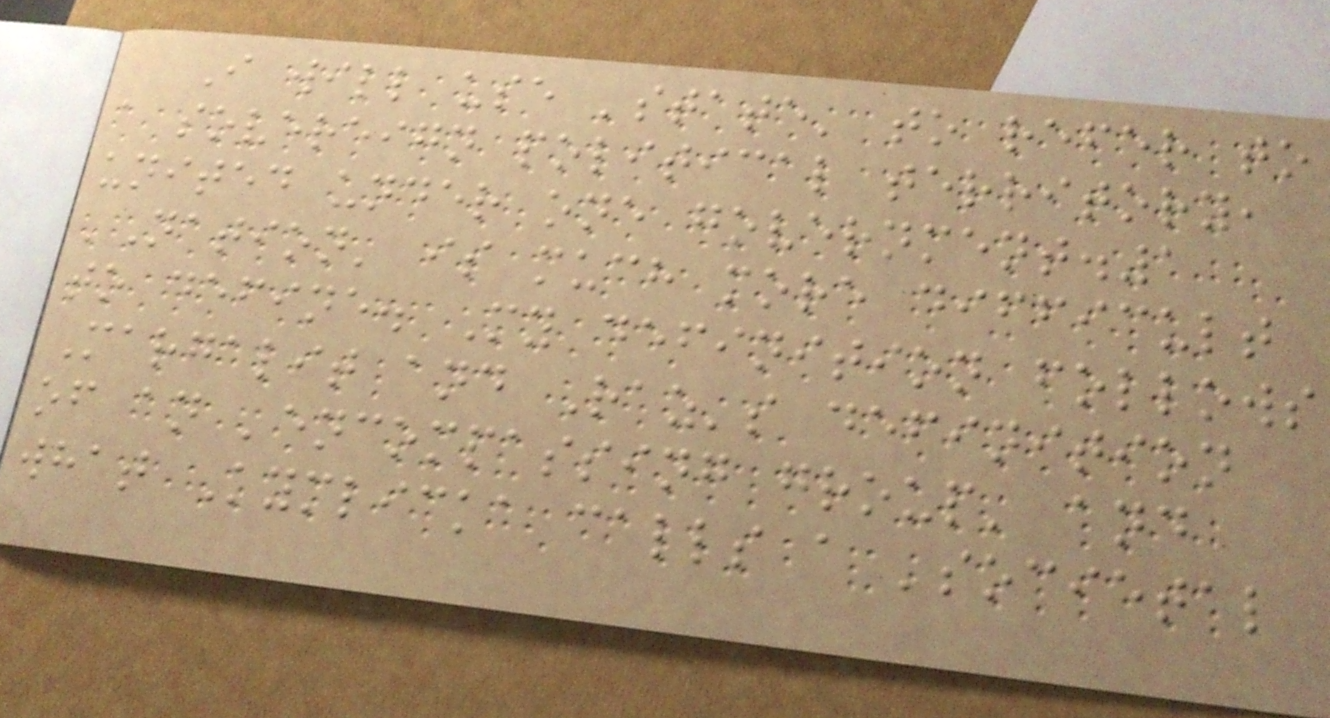I will use 'state' to refer to
a sovereign political territory,
united under one government.1
'Nation' is much more difficult
to define. My definition follows
Margalit and Raz's definition
of an 'encompassing group' and
what Kymlicka calls a 'societal
